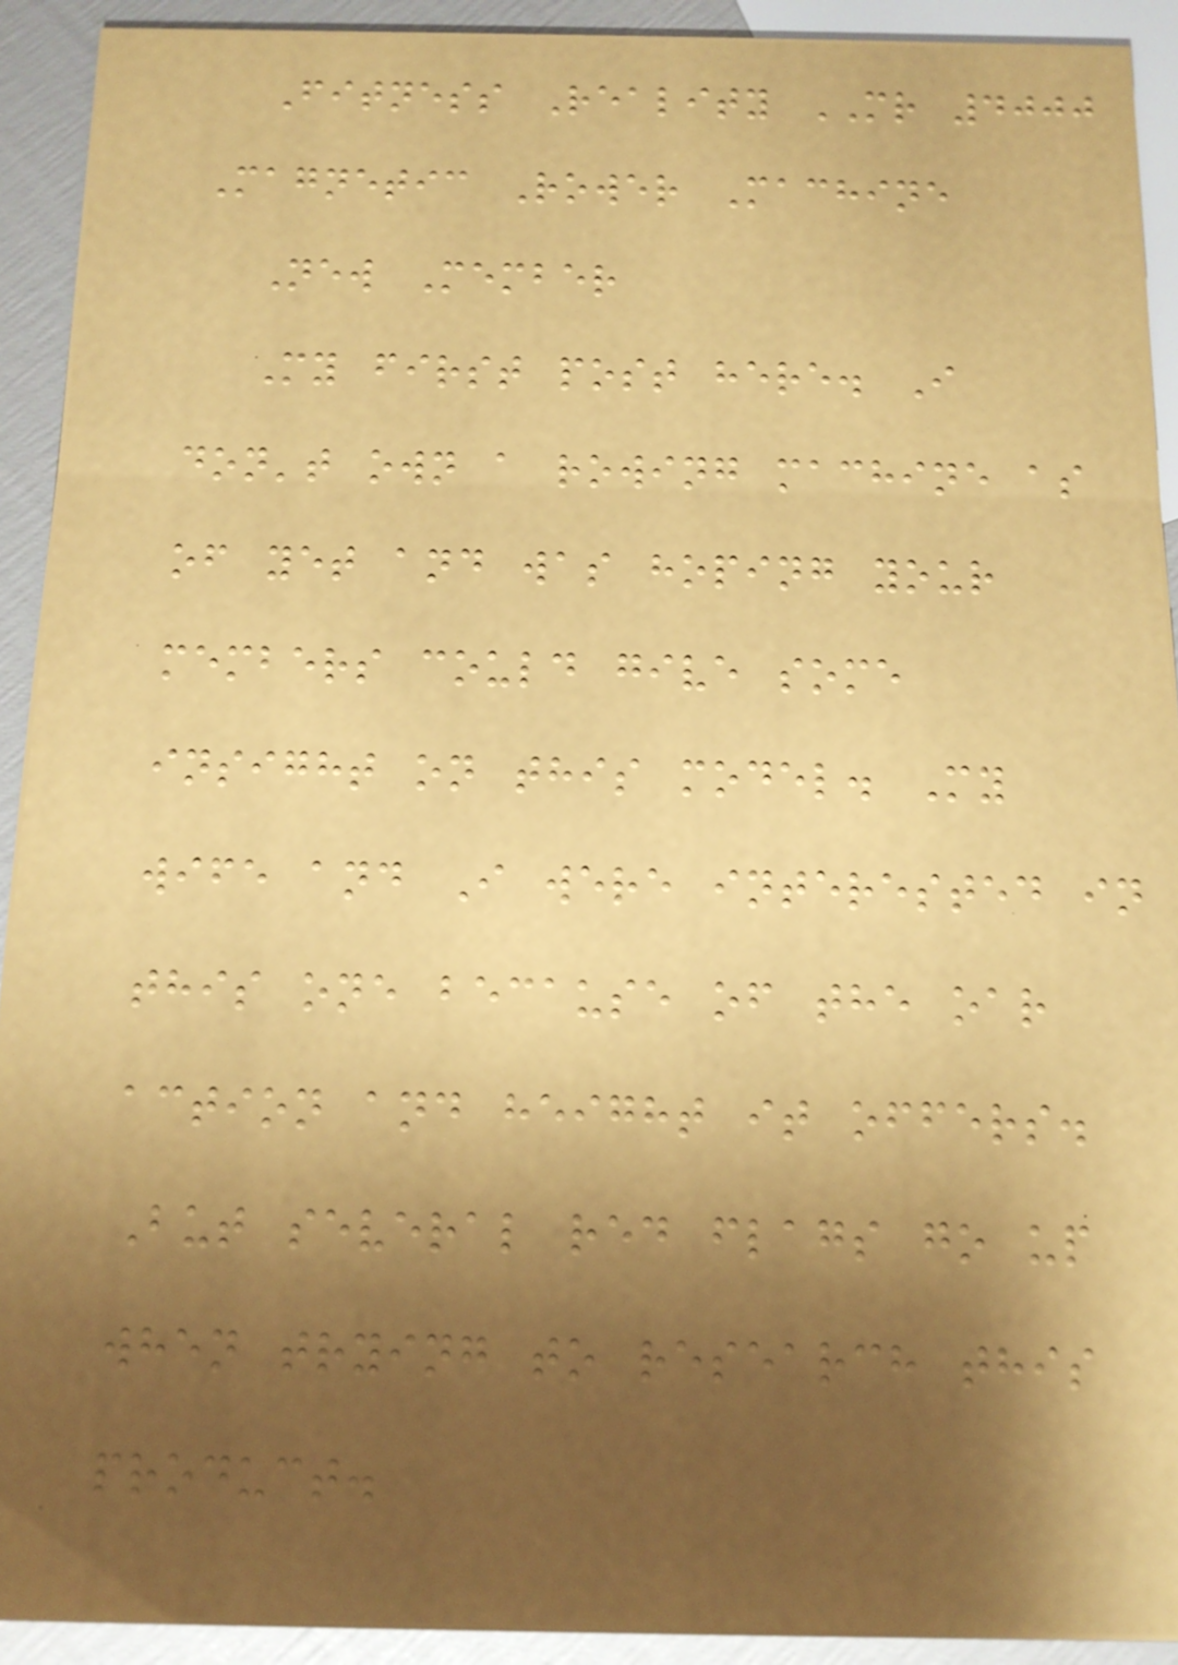Fitness Reality MR 4000
Magnetic Rower Machine
New Member
My first post here. I
don't own a rowing machine as
of yet and was hoping your
members could give some
insight on this model. My
wife and I were interested in
this one because of the oar
action and height it offers.
But several red flags go up
when trying to research this
product.
